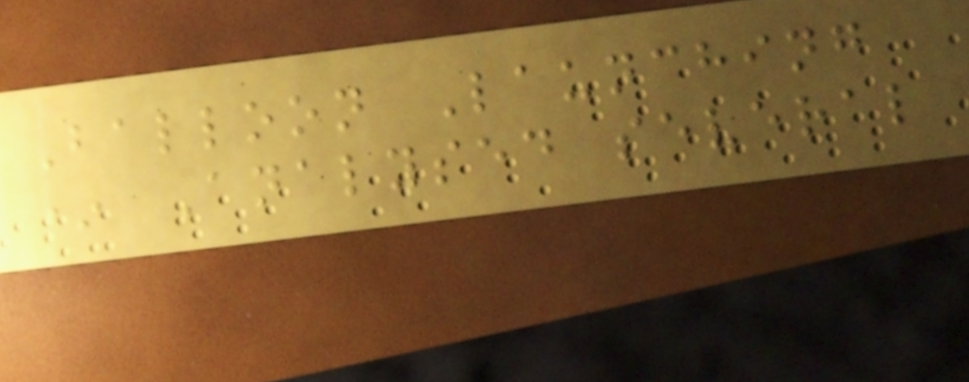Balloon Launching
* Analysed several
